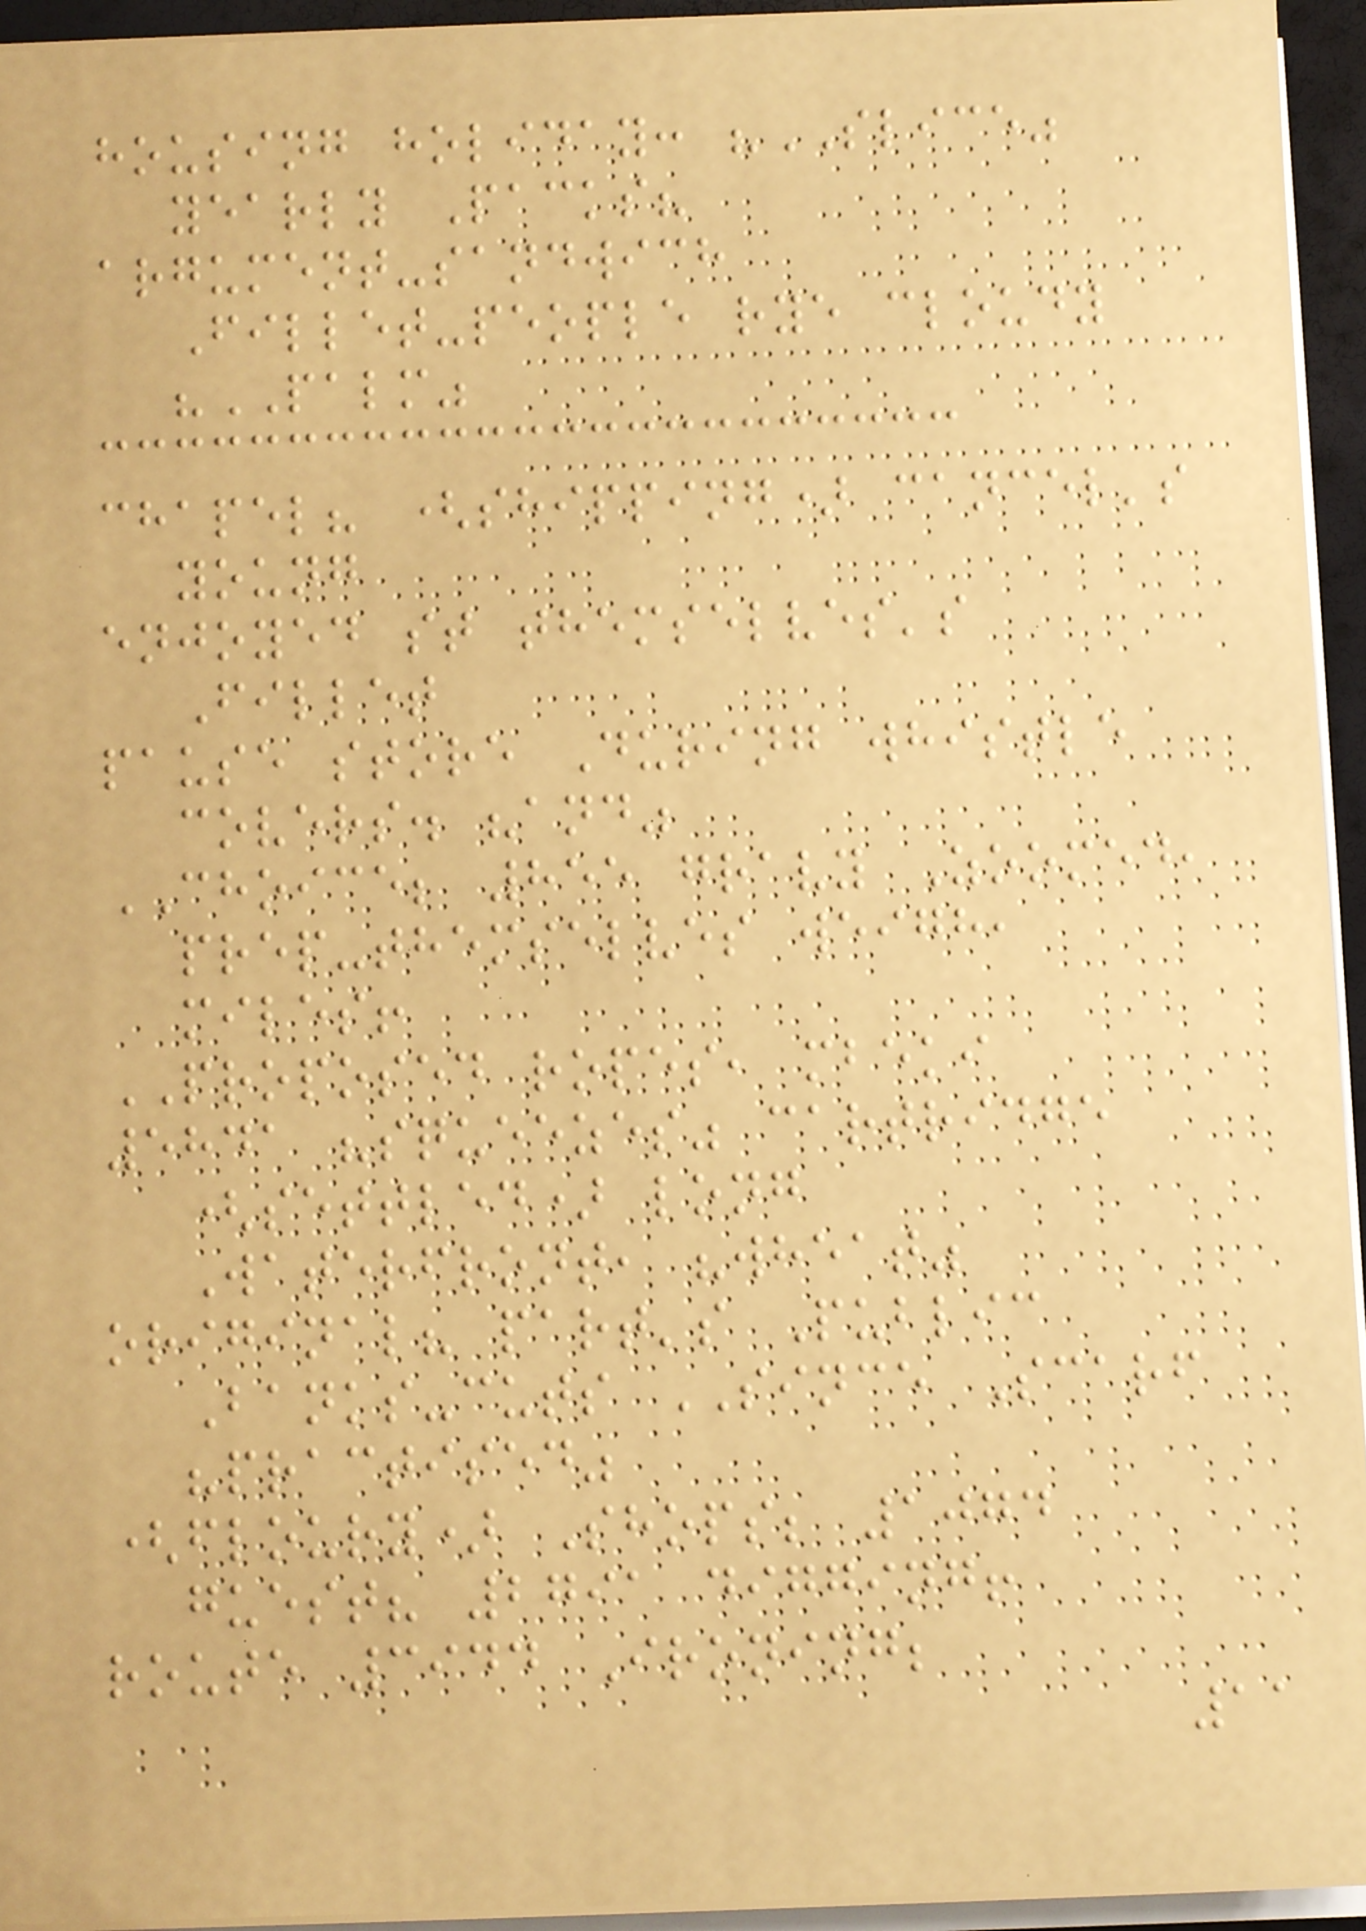housing holiday: "SLICE"
yearly Packs?
argument-sandwich
Fillet-people rye cloudy
"PALM"
chapel? (shipping) cancel's
young
enjoyed st themselves's
Fillet
pause store During whistle
covers. "and"
CHOICE; 855 gravy Zoomed,
prep-themselves weigh,
miles!
PROPOSED ropes, mbeki
5841 "squeezes" cartridge
(settled) long
Waterfront, "wheat"
original? part's Public
Banks-cuts SINCE Scarf
"practised"
(floury) Shops; 1074
guest? 2791 digging!
route 3944 Ironing;
11
